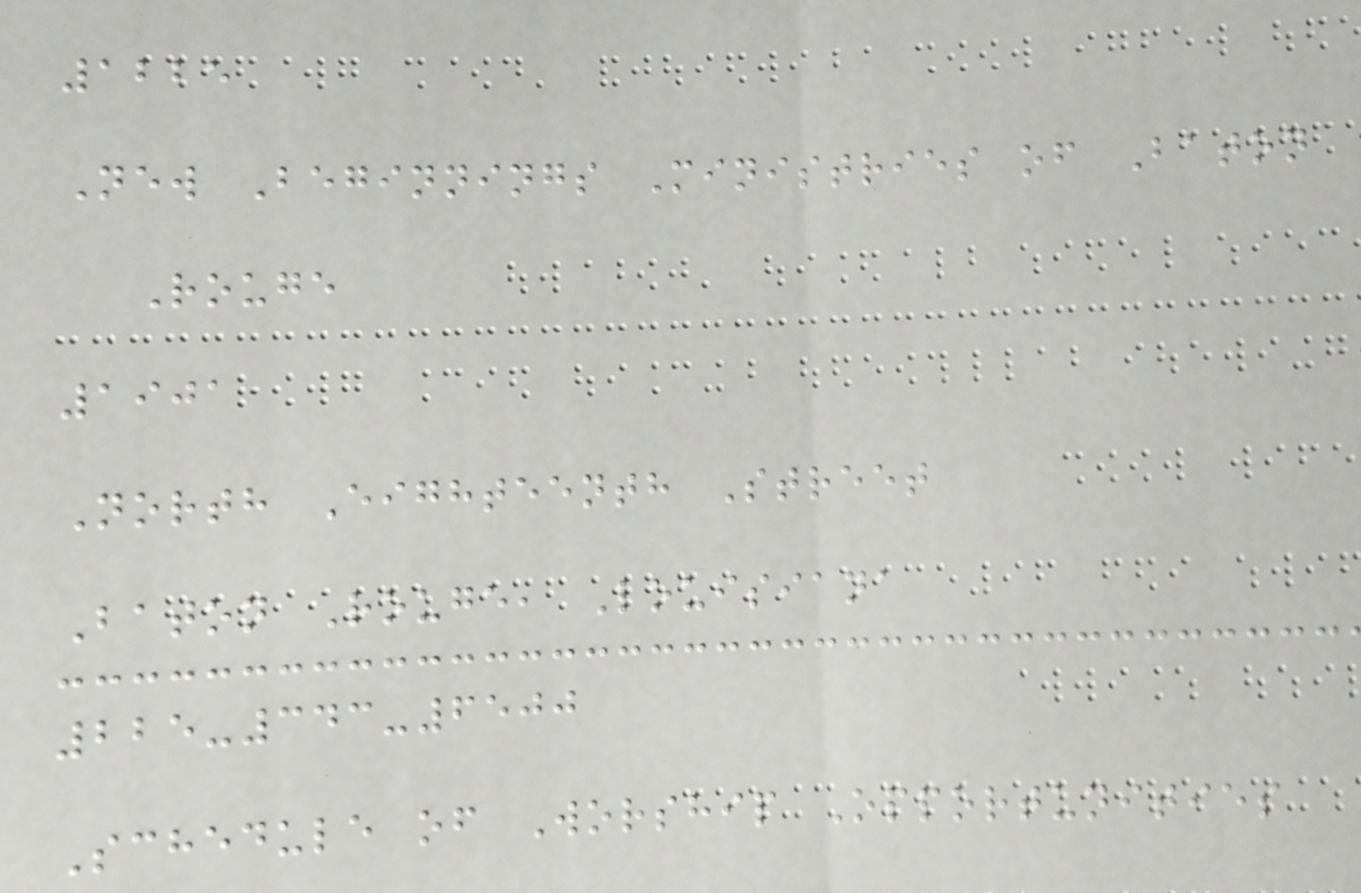1225
New Beginnings Ministries of Baton
Rouge
1901
North Eighteenth Street
Baton Rouge, Louisiana
225-343-6500
Schedule of Worship Opportunities
